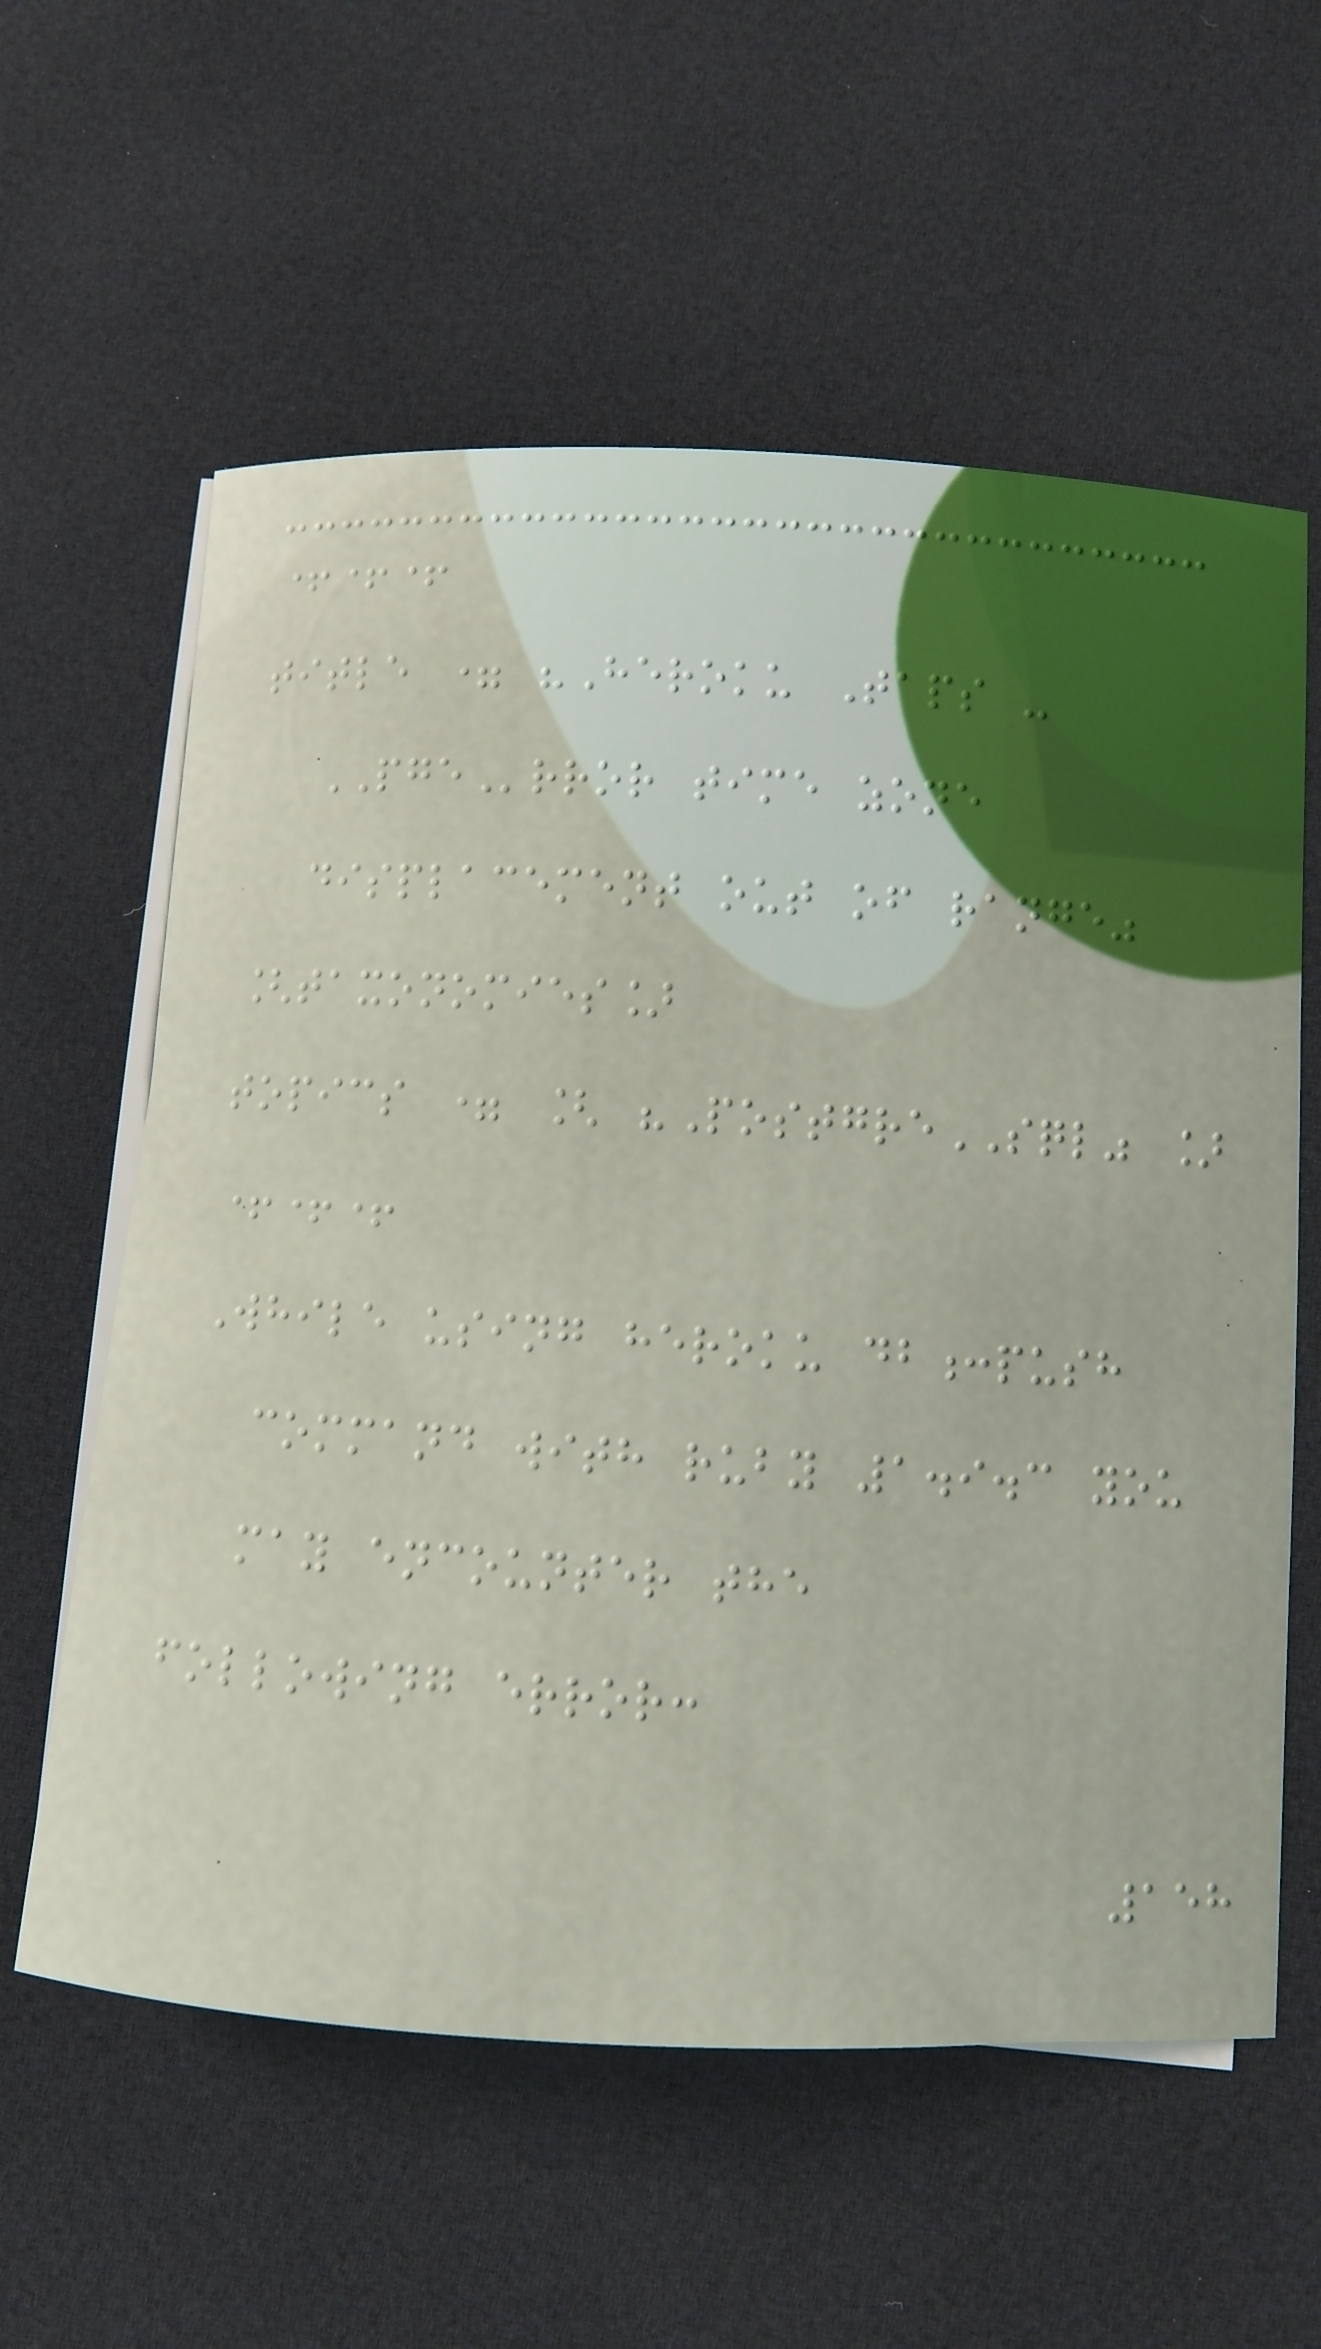+++
title = "Heroku Taps -
PGError time zone
displacement out of range"
[taxonomies]
topics = [ "PostgreSQL" ]
+++
While using heroku db:push
command with ruby 1.9.3 you
may encounter the
following error:
158
